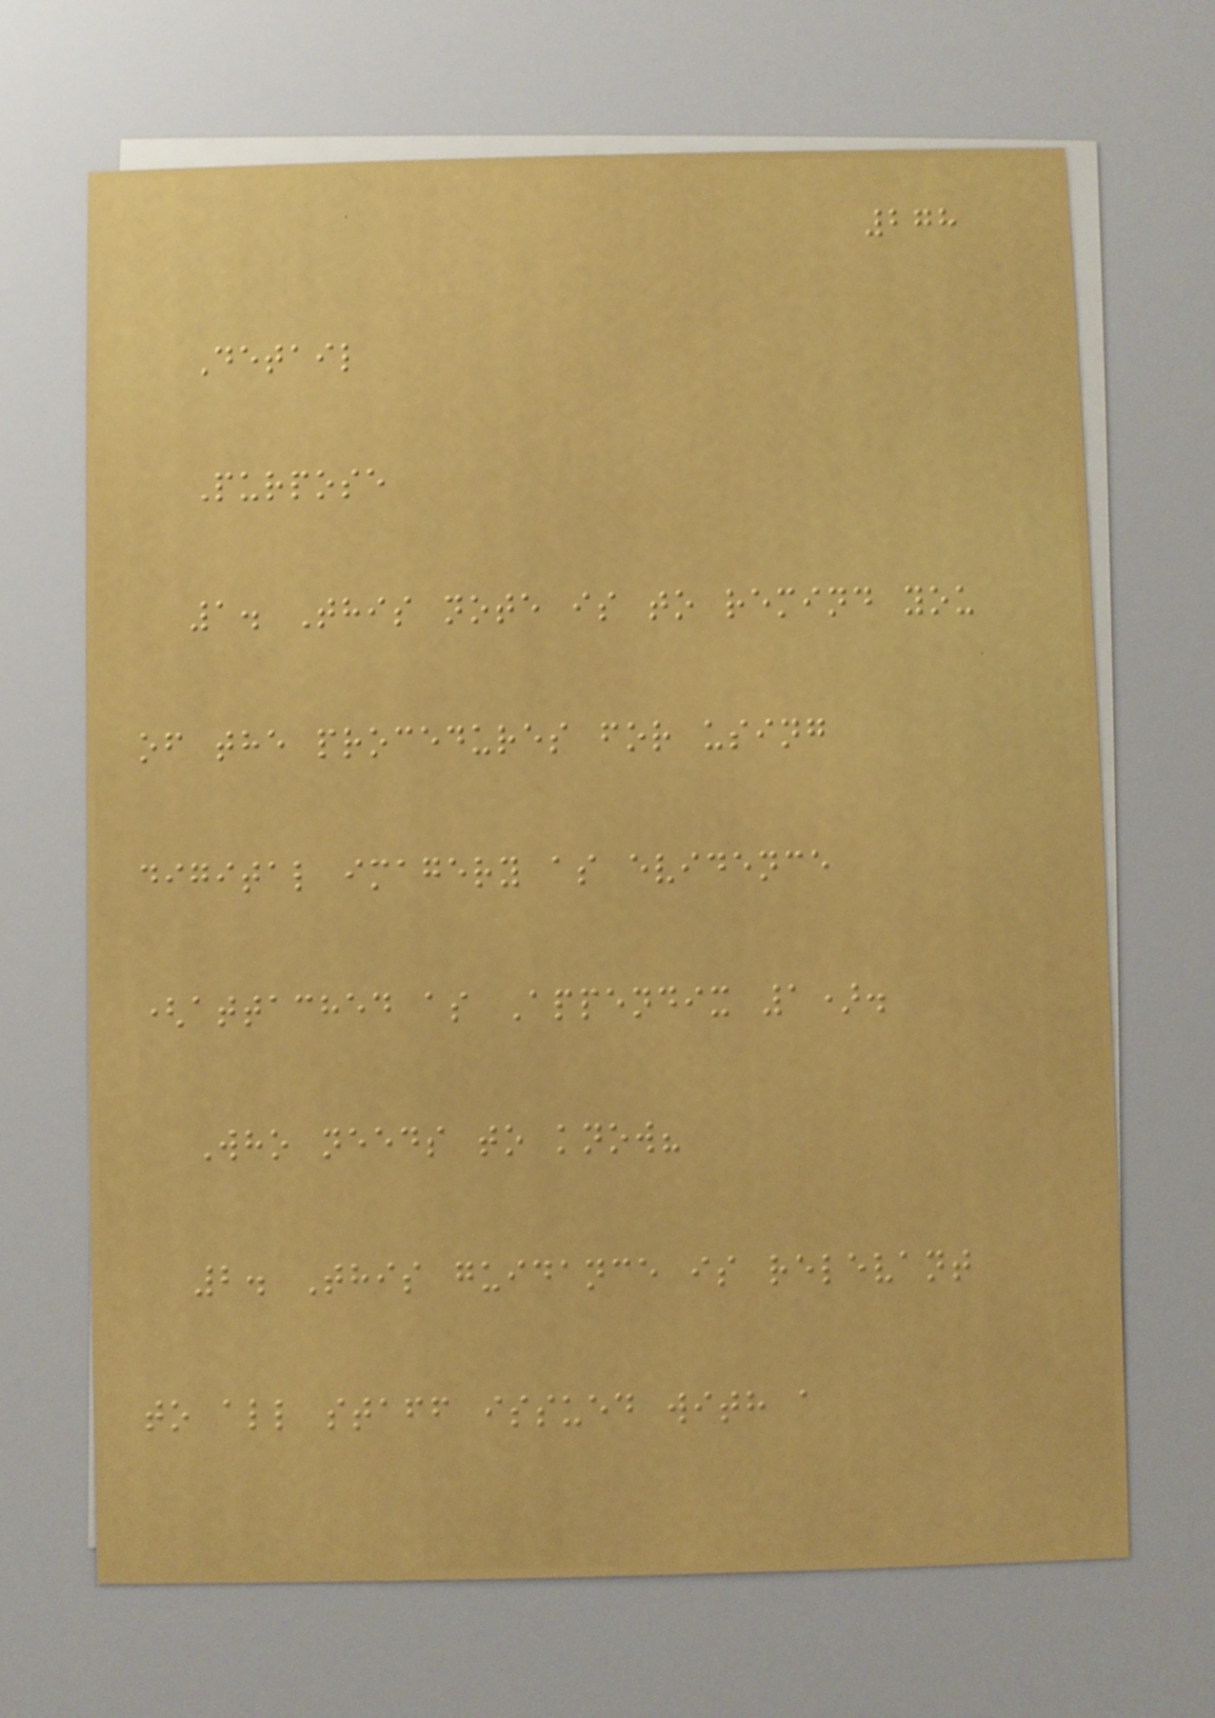278
Detail
Purpose
1. This note is to remind you
of the procedures for using
digital imagery as evidence
(attached as Appendix 1).
Who needs to know?
2. This guidance is relevant
to all staff issued with a
